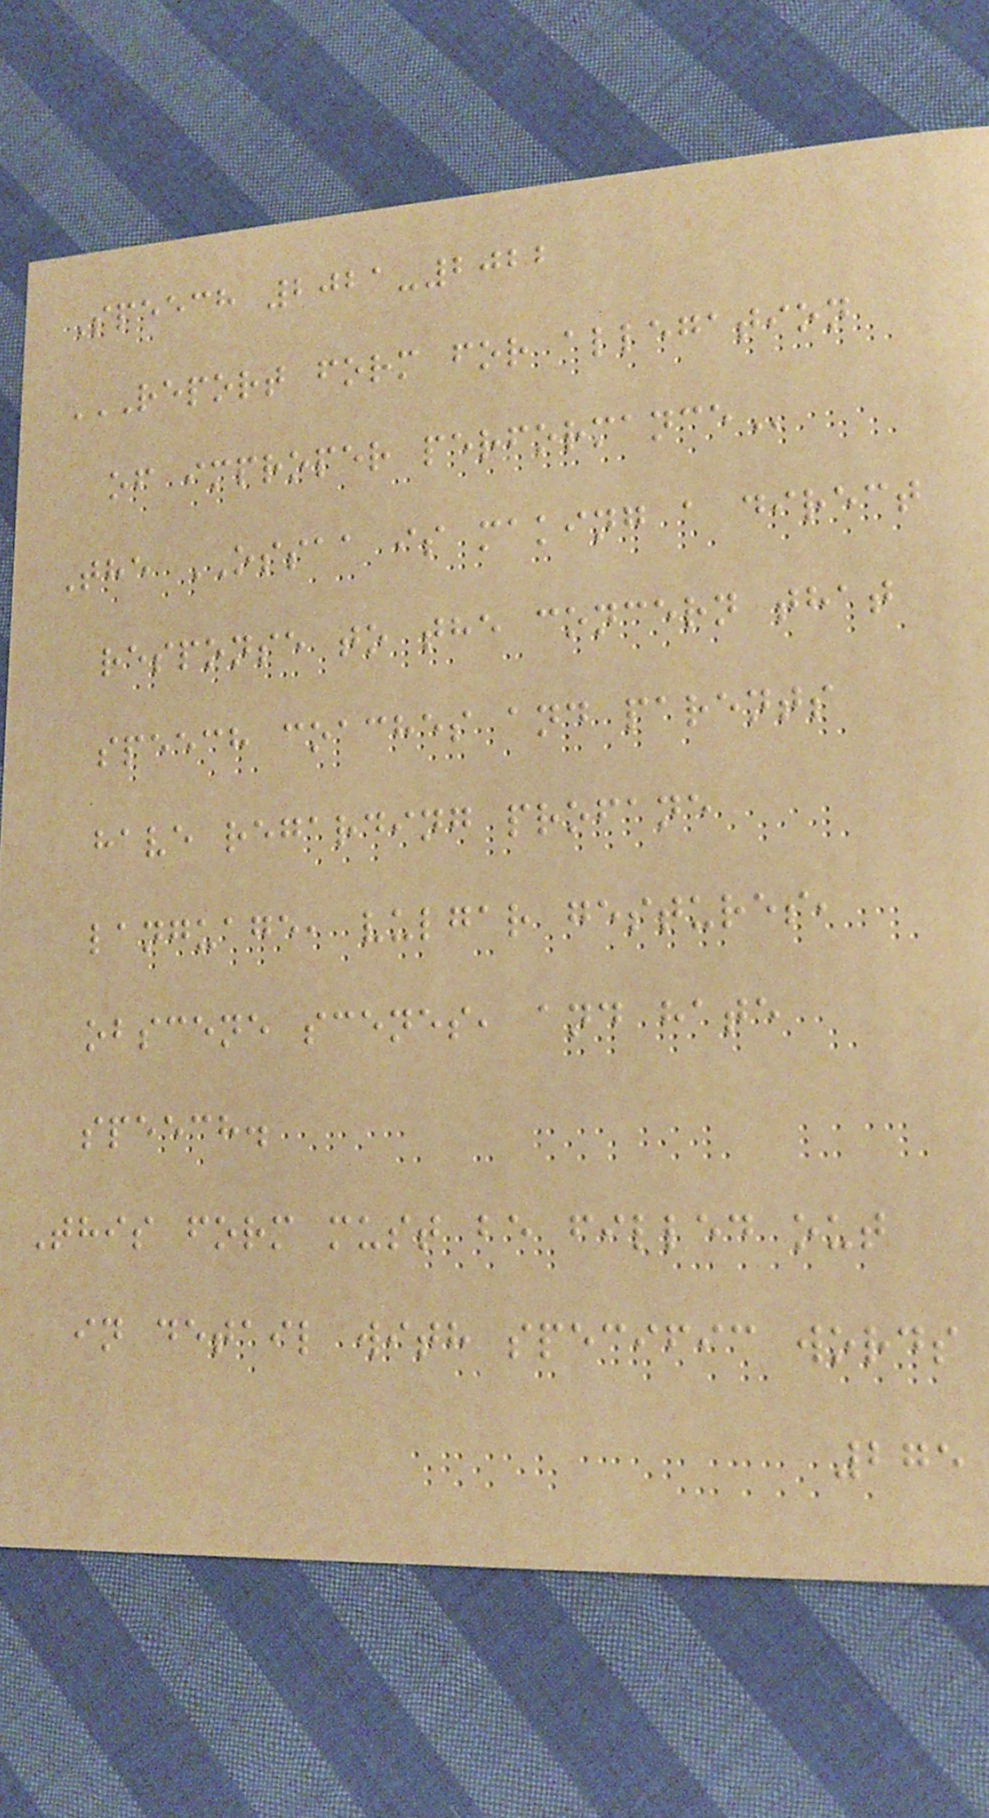Speech 2021-2022
REPORT FORM FOR ALLEGATION
OF IMPROPER PERFORMANCE
The OSSAA is making a direct
response to the concern that
speech coaches and parents
have regarding profane
language, vulgar gestures,
obscene scenes, and hate
speech.
This form must be filled out
in detail with specific words
275
